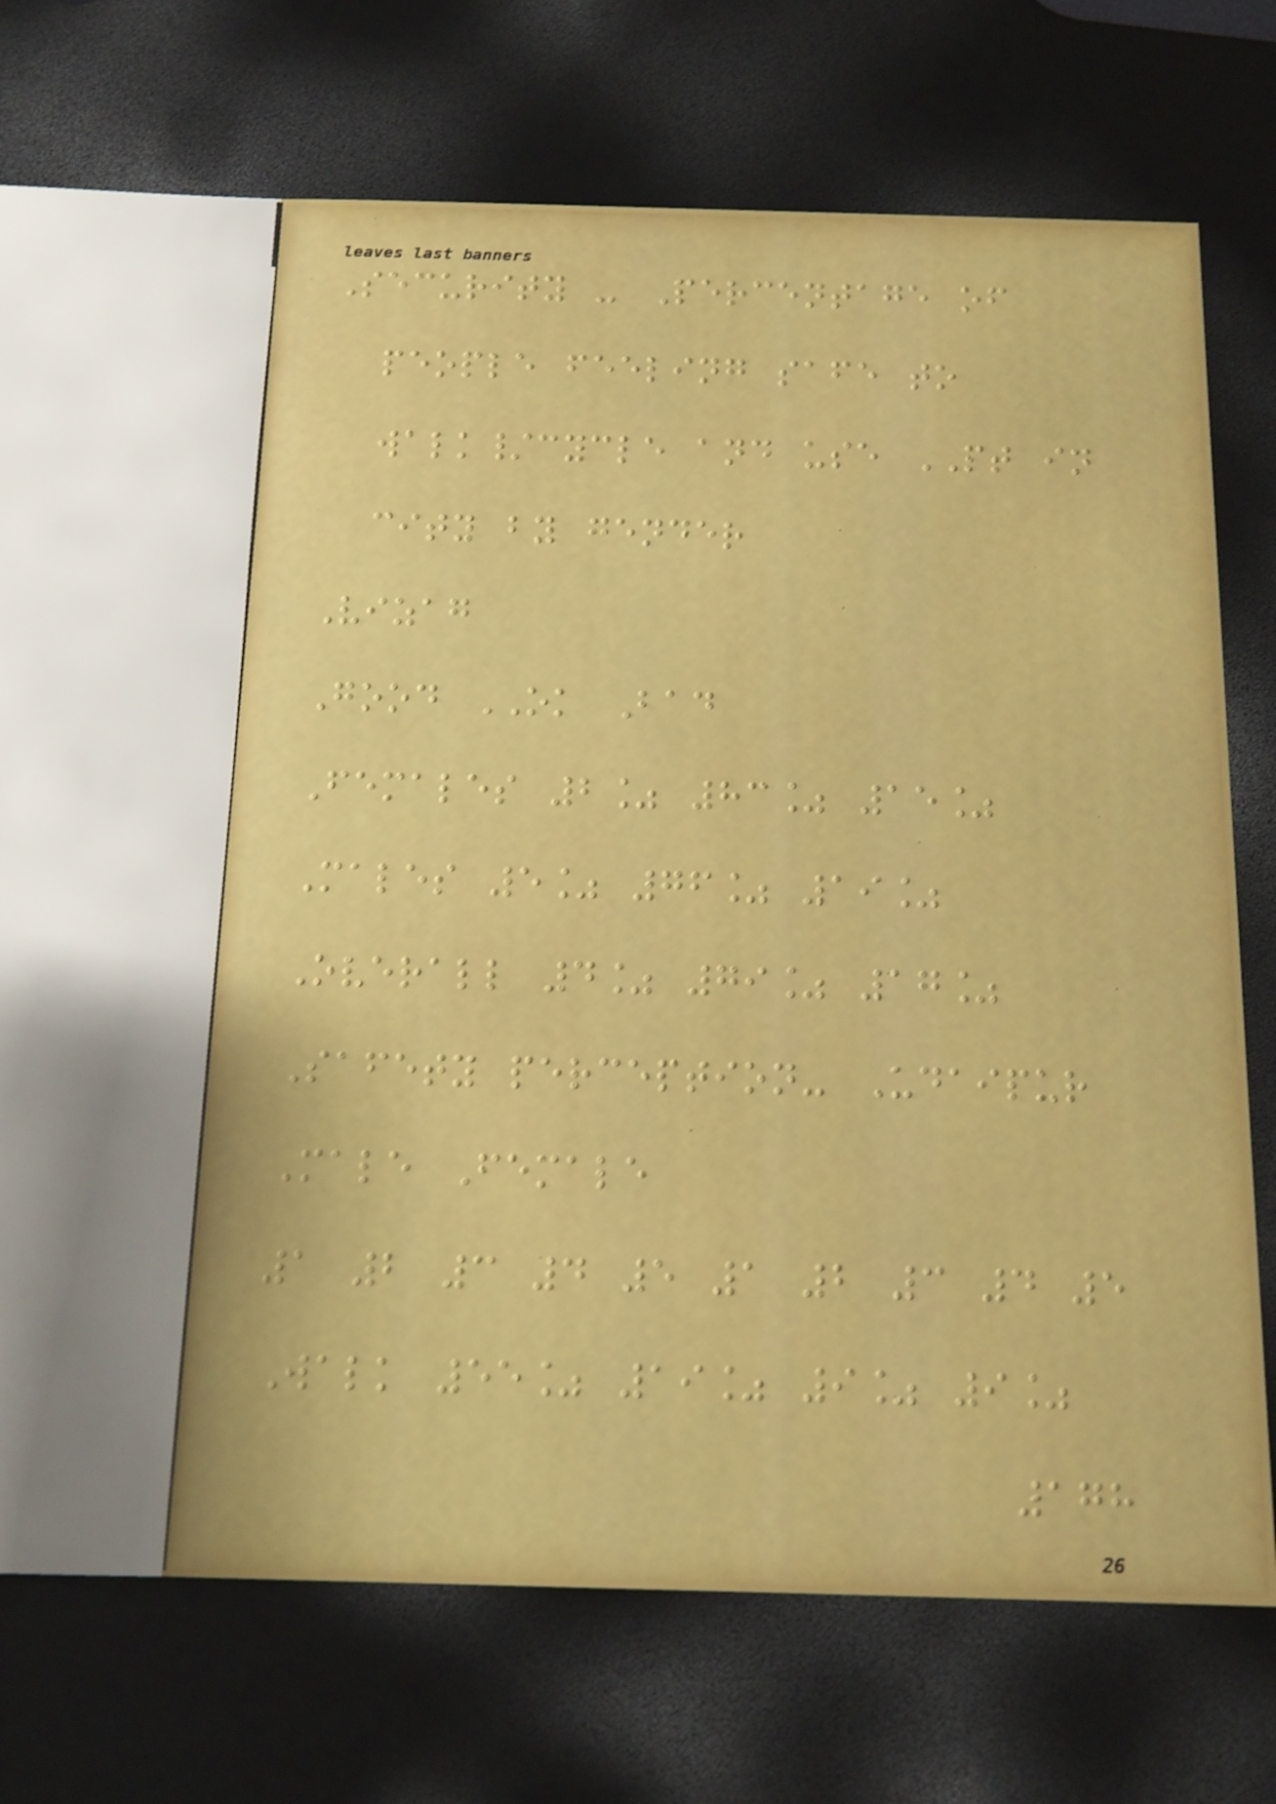Security - Percentage of
people feeling safe to
walk/cycle and use PT in
city by gender
Vizag
Good OK Bad
Females 2% 83% 15%
Males 5% 76% 19%
Overall 4% 79% 17%
Safety perception- Udaipur
Male Female
1 2 3 4 5 1 2 3 4 5
Walk 55% 19% 9% 9%
178
